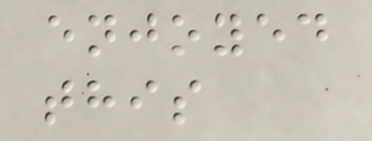enjoyed
this
